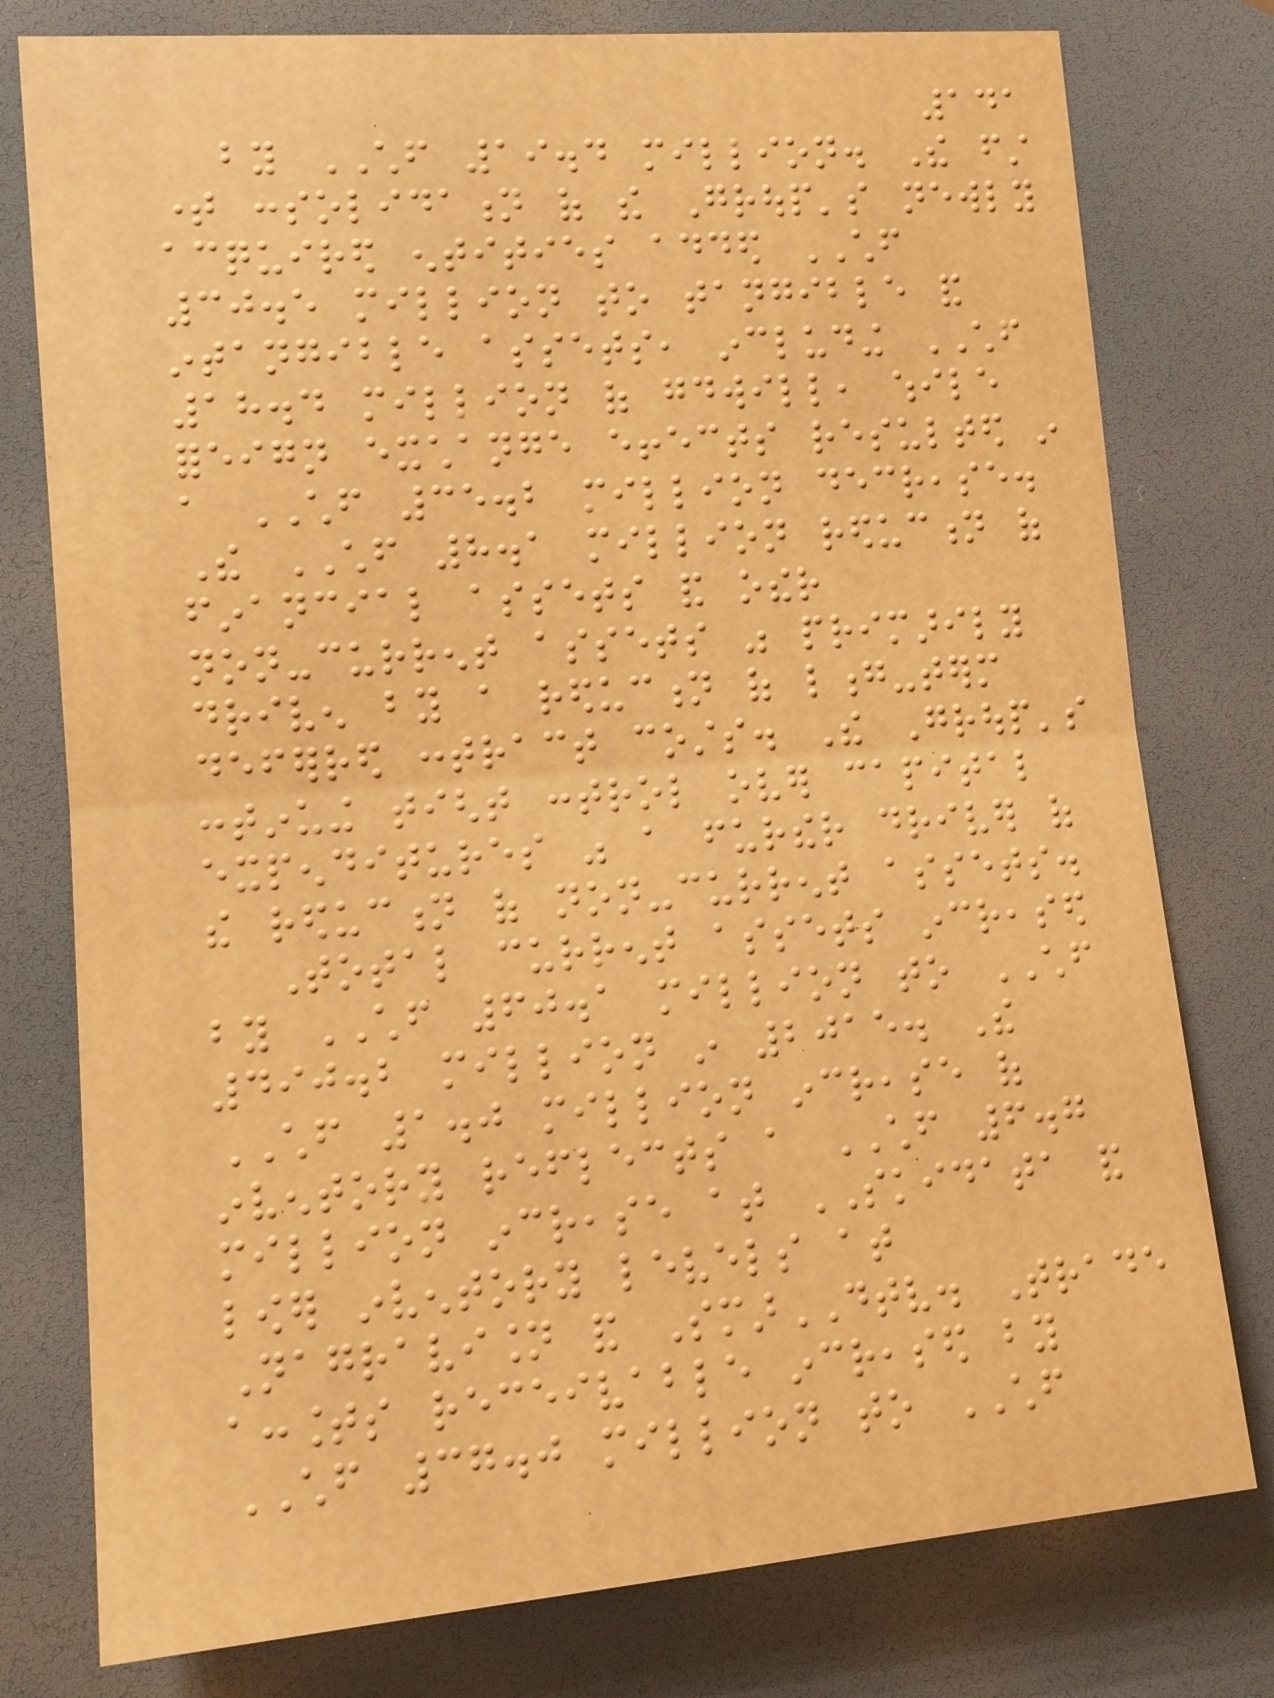141
by CHF 19.4 million. The first
time consolidation of the Group's newly
acquired entities added CHF
30.5 million to tangible and
intangible assets, including CHF
18.4 million of goodwill, while
foreign exchange effects resulted in
a CHF 35.2 million decrease.
The CHF 8.1 million reduction of
financial assets and other
non-current assets was primarily
driven by a reduction of long-term
deferred contract costs. The Group's
continuing tight control over capital
expenditures was a further driver of
the reduction of non-current assets.
Total current assets increased
by CHF 60.1 million to CHF
490.2 million in 2015. The
CHF 1.0 million increase of
inventory reflects a CHF 6.7
million increase at SKIDATA and
lower inventory levels at
Nagravision and SmarDTV. Trade
accounts receivable increased by
CHF 37.0 million to CHF
